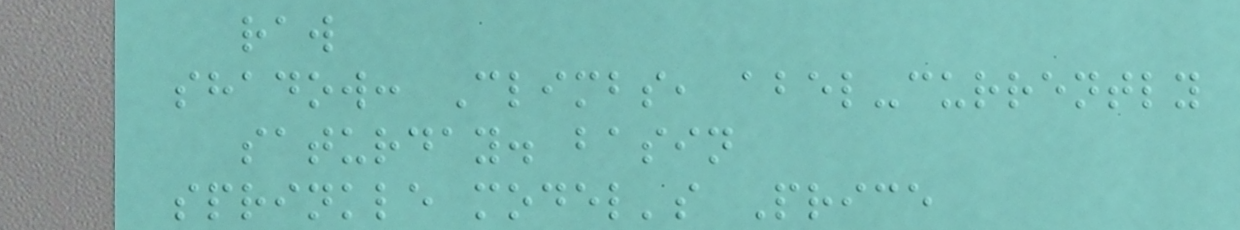raw
shadow: Climbs, abel-currently
saturday. basin
sprinkle model's Price
